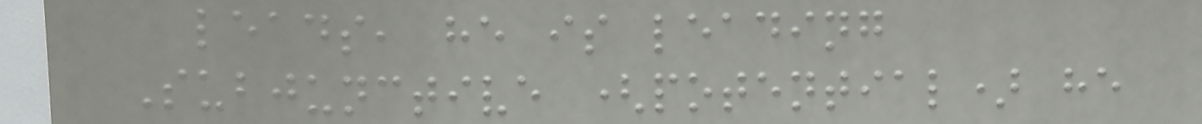leads, he is leading
Subjunctive (potential) he
